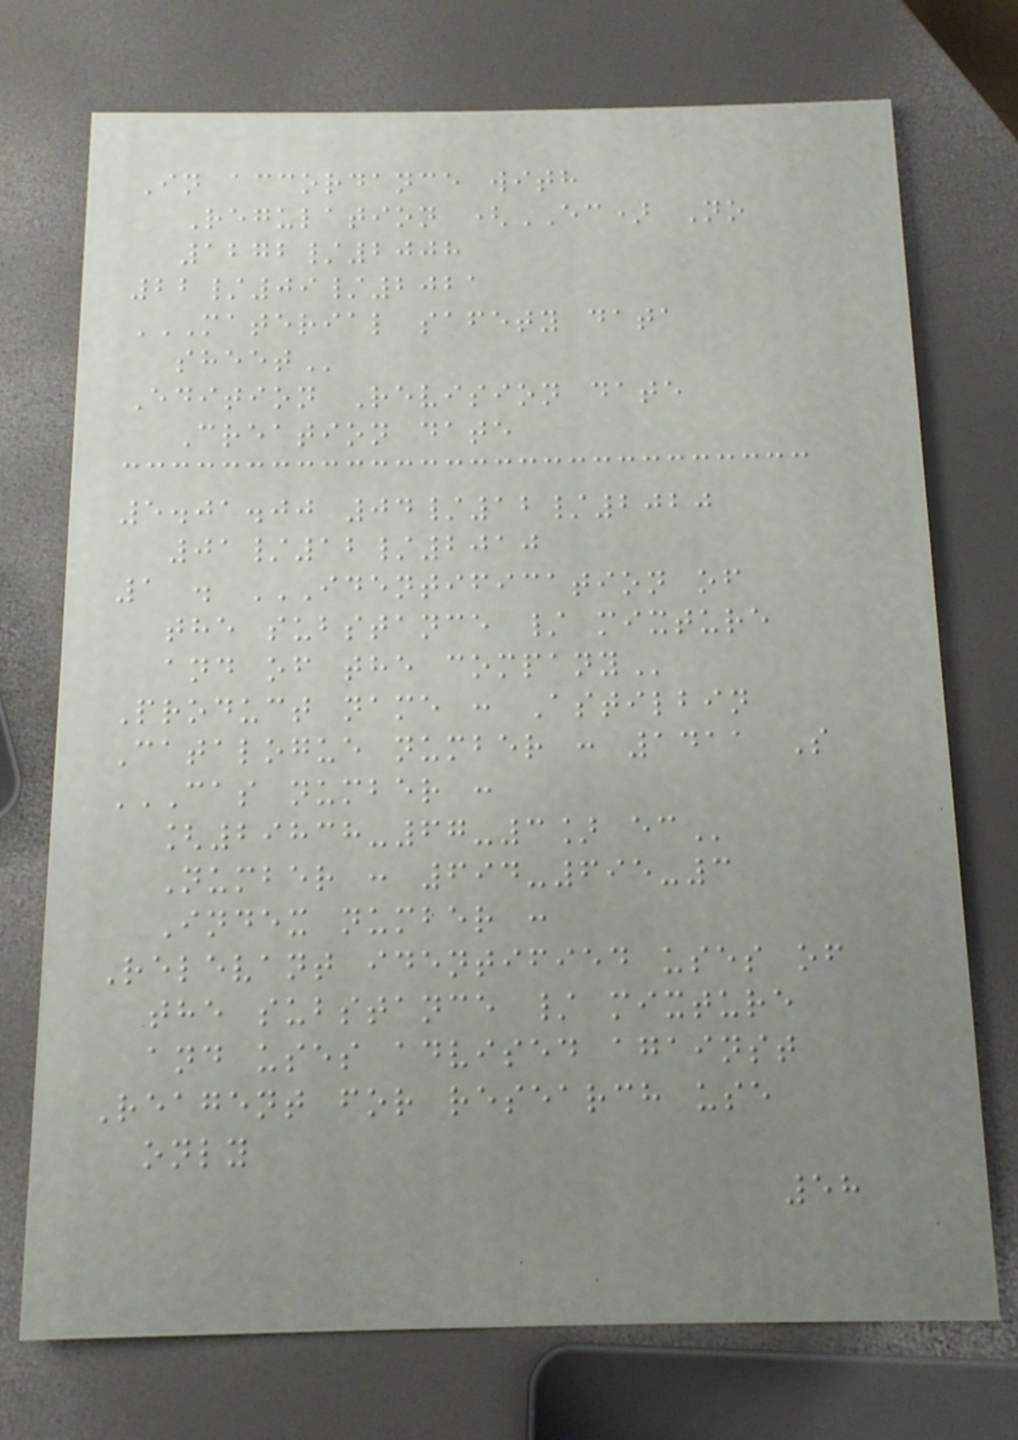In accordance with
Regulation (EC) No
1272/2008
22/09/2021
MATERIAL SAFETY DATA
SHEET
Edition Revision date
Creation date
5.01.00 04/12/2020
01/12/2010
1 . IDENTIFICATION OF
THE SUBSTANCE / MIXTURE
AND OF THE COMPANY
Product name : Astilbin
Catalogue number : 1411 S
CAS NUMBER :
[29838-67-3] EC
Number : 694-695-3
Index number :
Relevant identified uses of
the substance / mixture
and uses advised against
Reagent for research use
only
58
